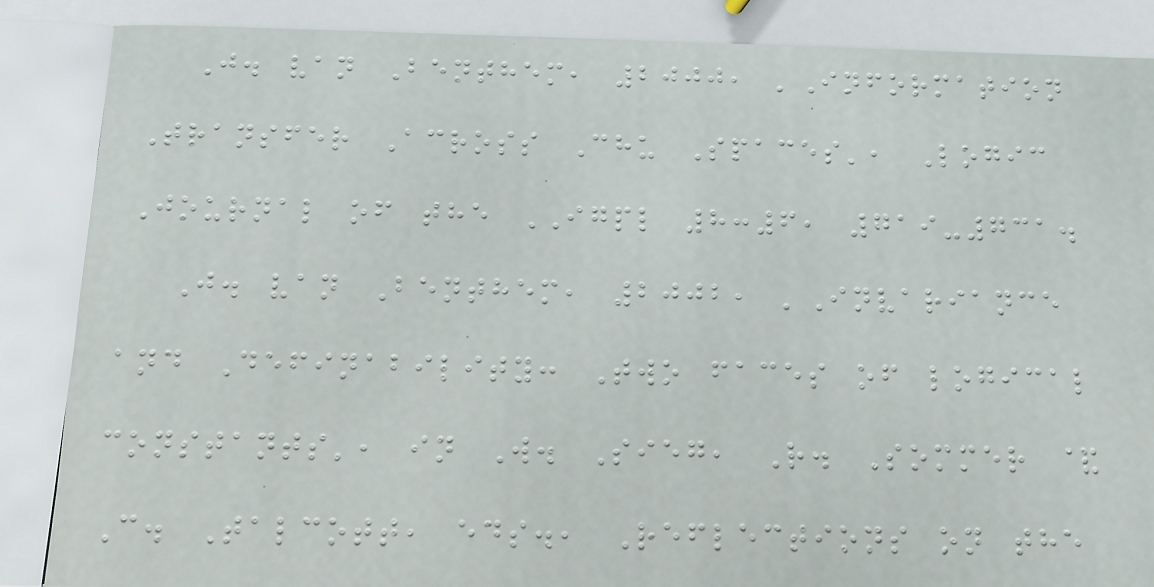J. van Benthem, 2000, 'Information
Transfer Across Chu Spaces', Logic
Journal of the IGPL 8:6, 719-731.
J. van Benthem, 2002, 'Invariance
and Definability: Two faces of logical
constants', in W. Sieg, R. Sommer &
C. Talcott, eds., Reflections on the
